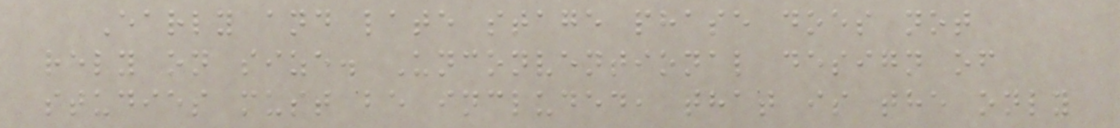Early and late stage phase does not
rely on size. Unconventional design of
studies must be included, that is the only
